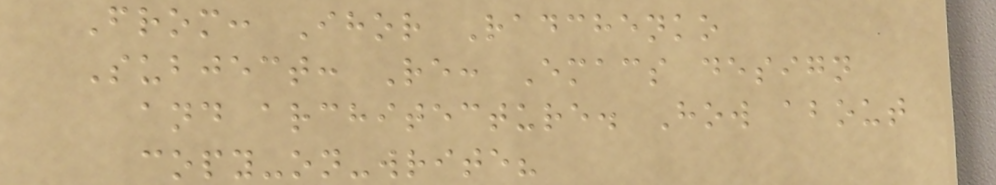From: Ihor Radchenko
Subject: Re: Emacs design
and architecture. How about
copy-on-write?
